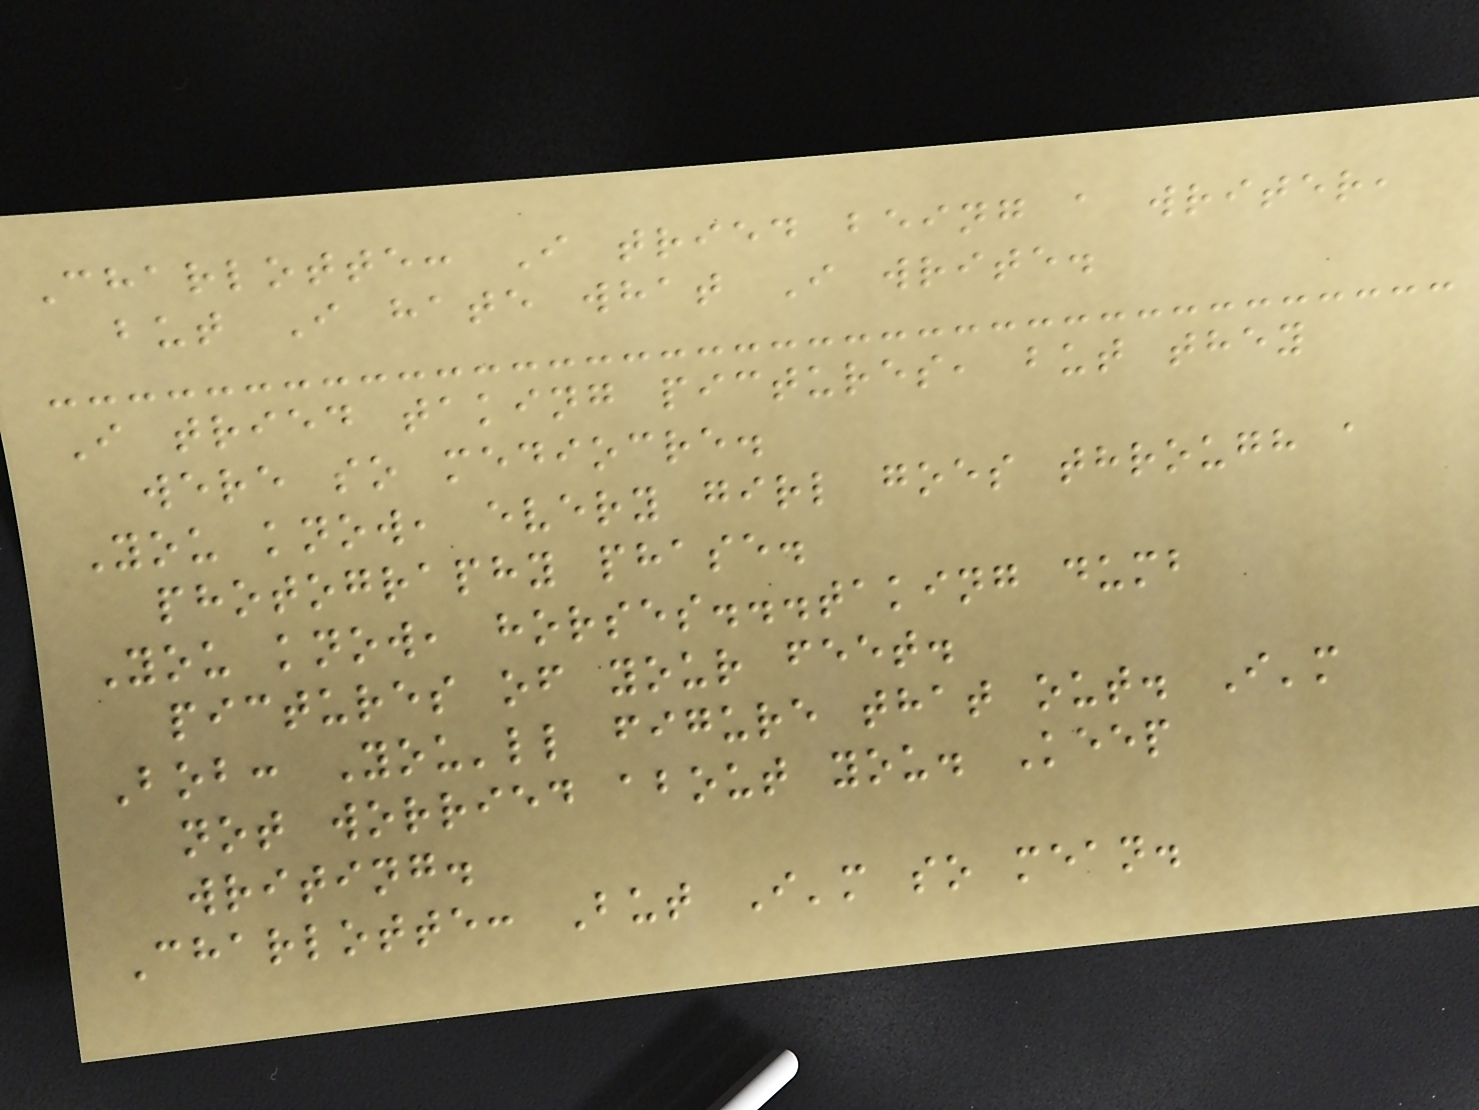Charlotte: I tried being a writer,
but I hate what I write.
I tried taking pictures, but they
were so mediocre.
You know, every girl goes through a
photography phase.
You know, horses...taking dumb
pictures of your feet.
Bob: You'll figure that out. I'm
not worried about you. Keep
writing.
Charlotte: But I'm so mean.
